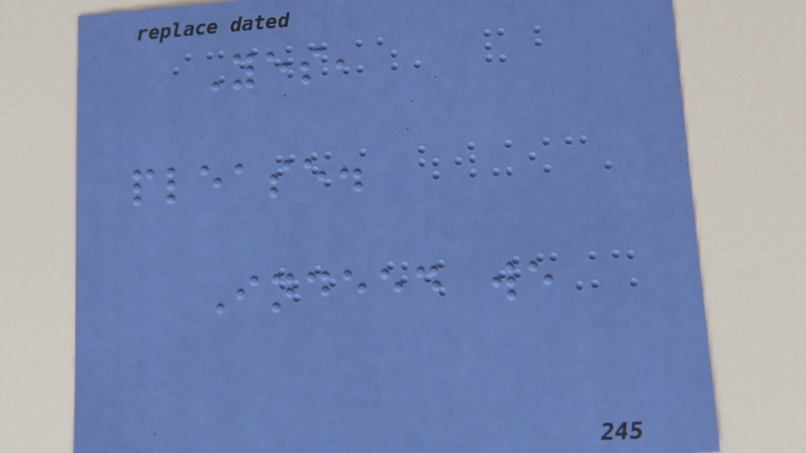Yes,
please.
Indeed we
